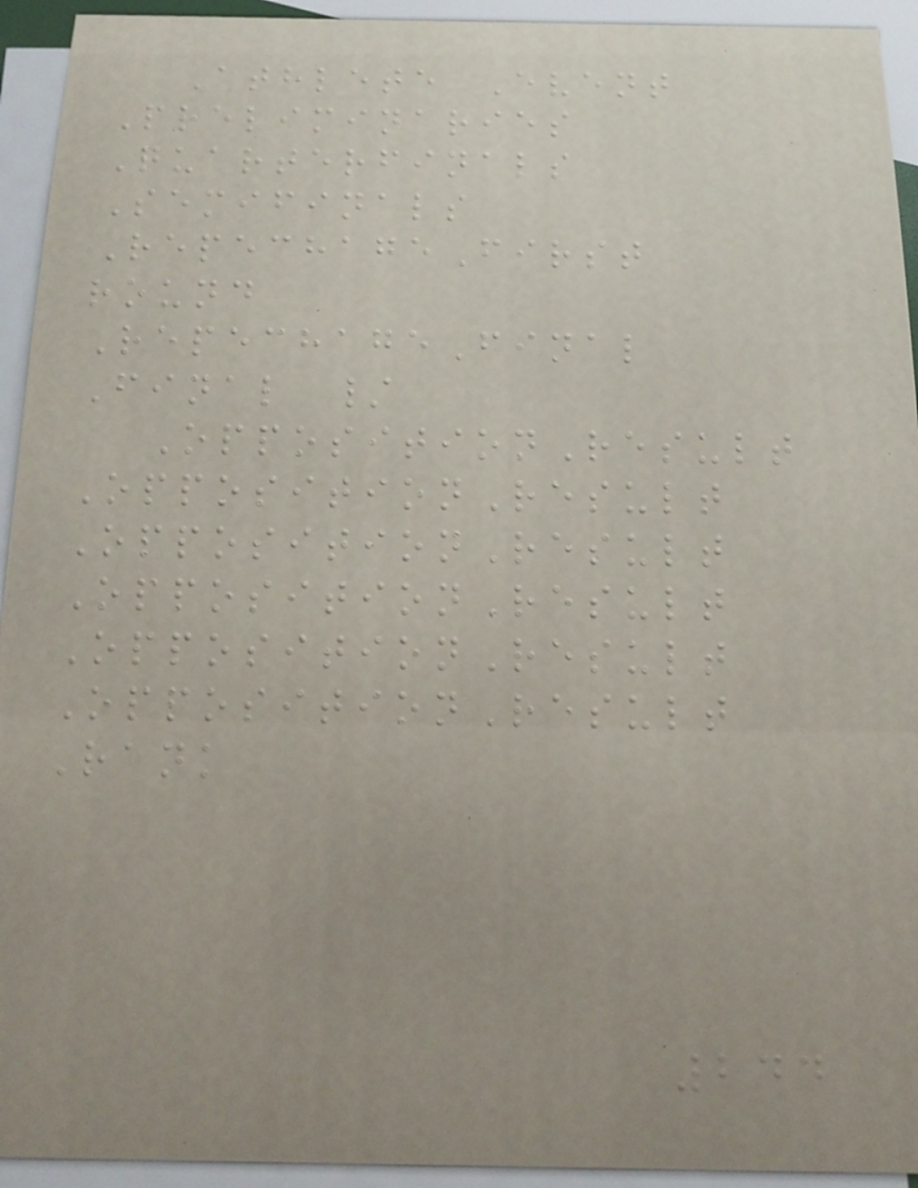Athlete Event
Preliminaries
Quarterfinals
Semifinals
RepechageFirst
round
RepechageFinal
Final /
OppositionResult
OppositionResult
OppositionResult
OppositionResult
OppositionResult
OppositionResult
Rank
244
